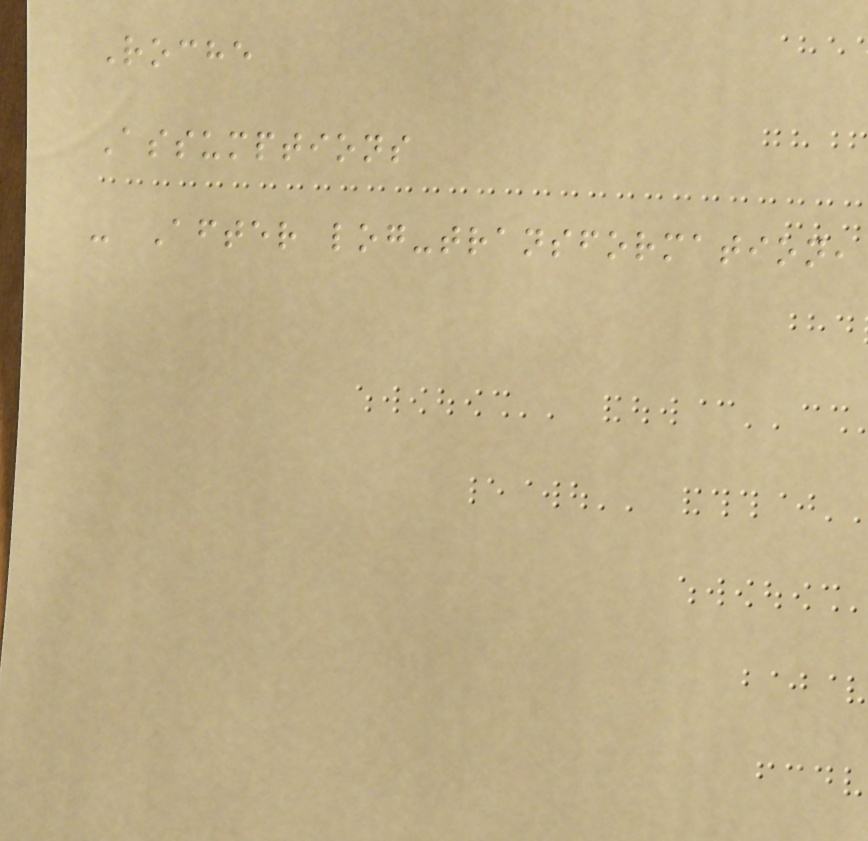Roche
Assumptions
- After log-transformation,
